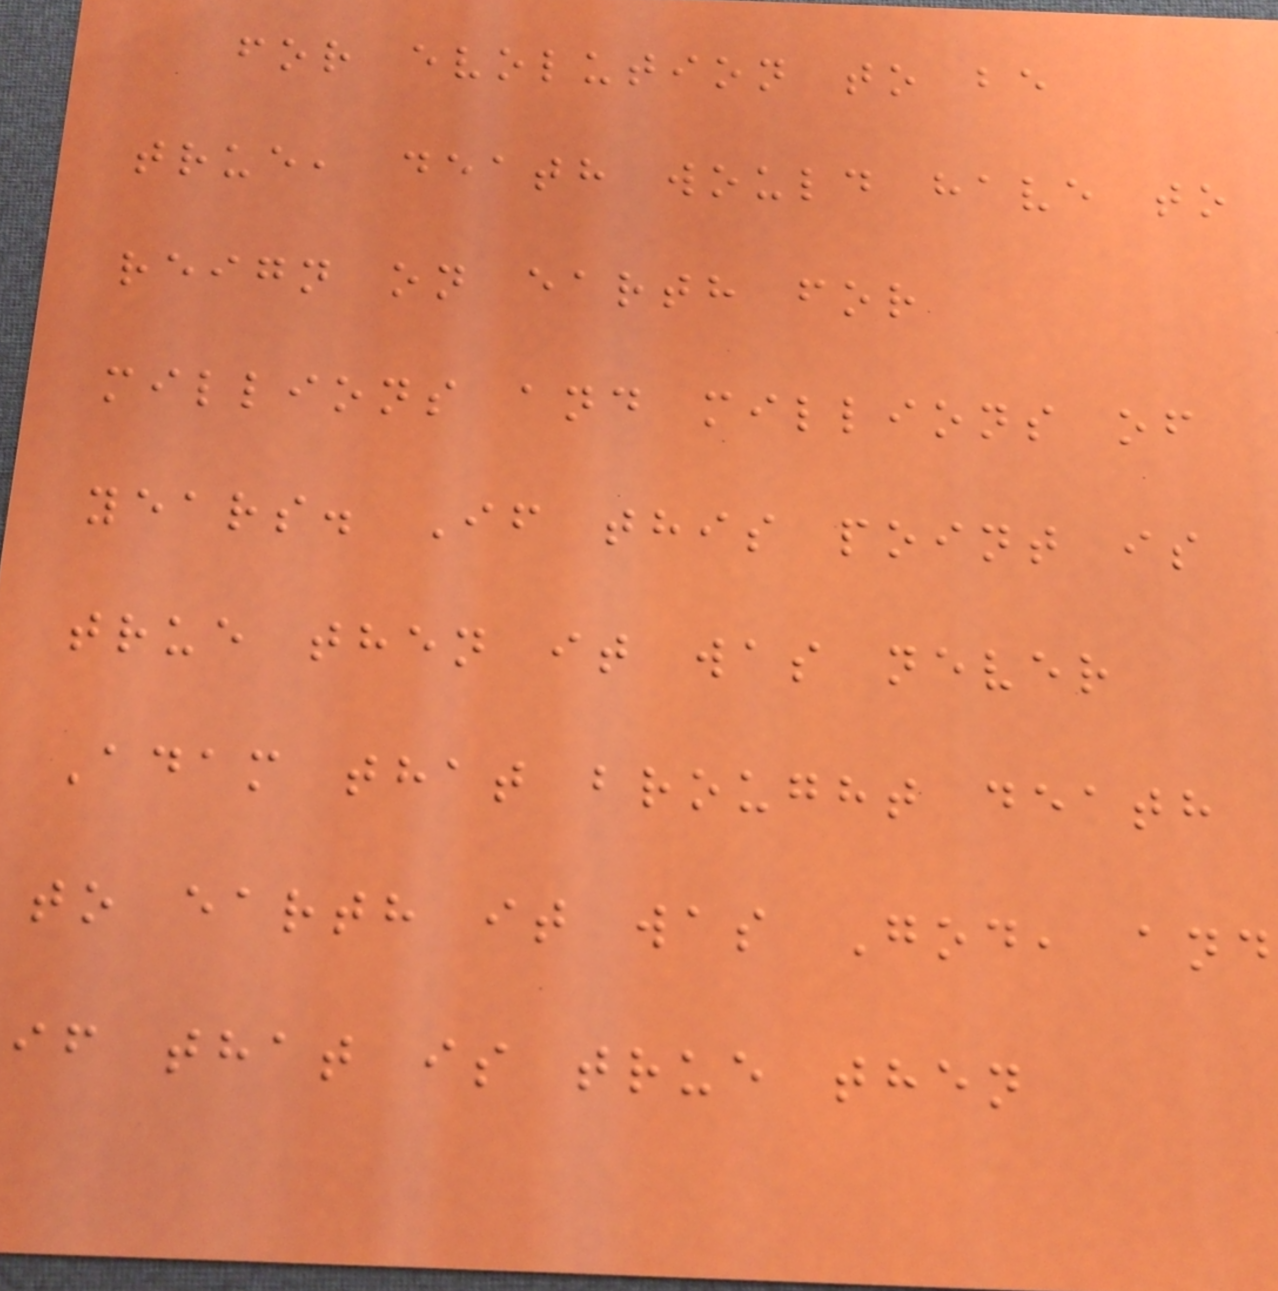for evolution to be
true, death would have to
reign on earth for
millions and millions of
years. If this point is
true then it was never
Adam that brought death
to earth it was God, and
if that is true then
